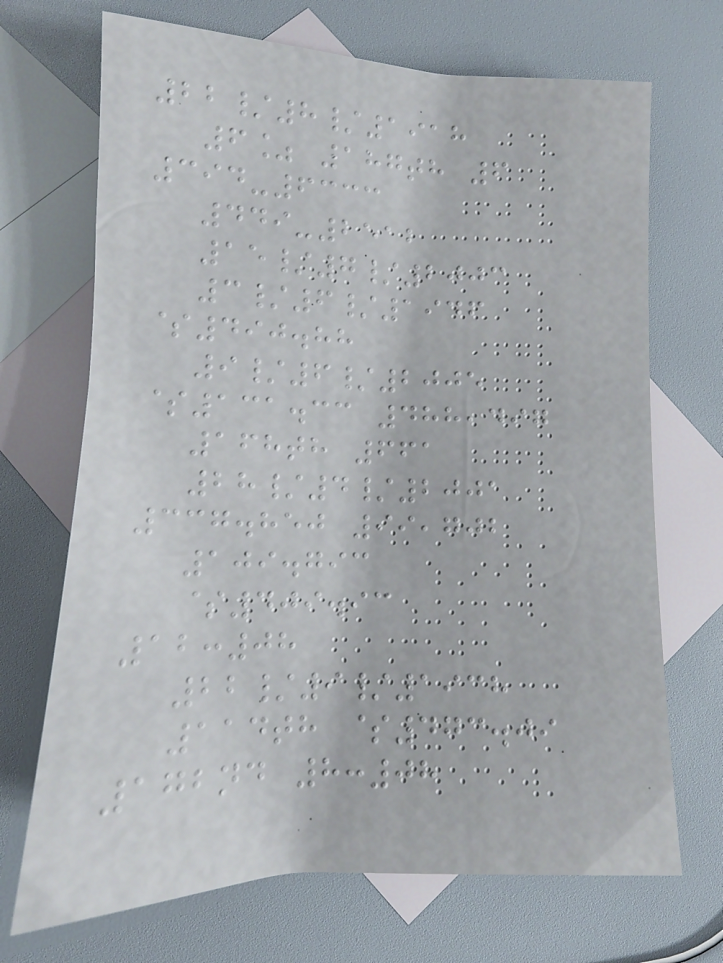22/8/1918
6% 187th 6
394-6333
449-2512
15/7/2003
3/6/1946
$490.88
9/6/2005
$131.33 488,497
168th 661
28/4/2001
337.850 99,702
109.793
$409.93
12:08
22/9/1938
114th $473.09
172nd 8:08
